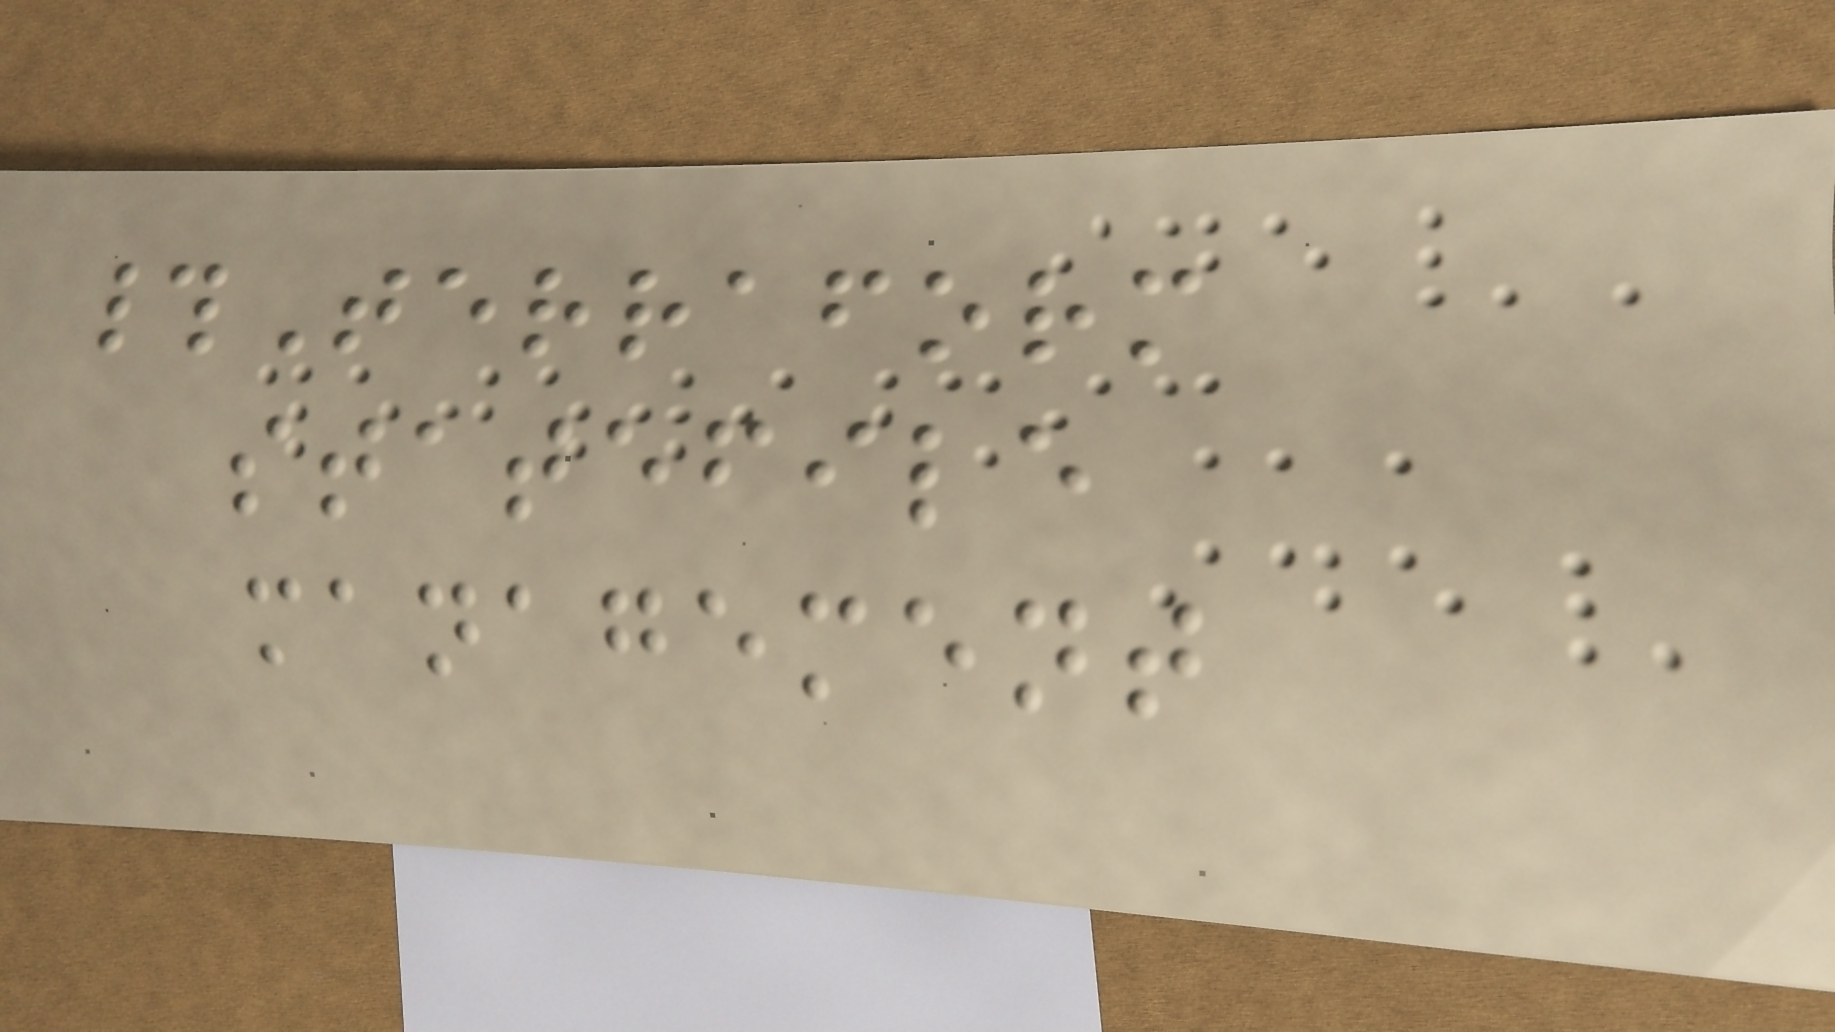#Terraform
statefile
management
